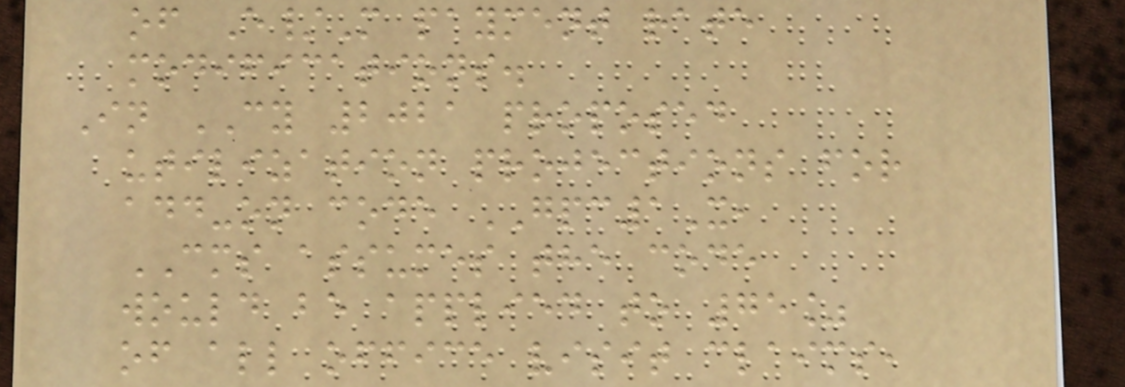of E/M payment rate
modifications.
In CY 2021 proposed
utilization projections for
add-on code GPC1X,
CMS assumes the code
would be applied to 75%
of all office visit claims,
